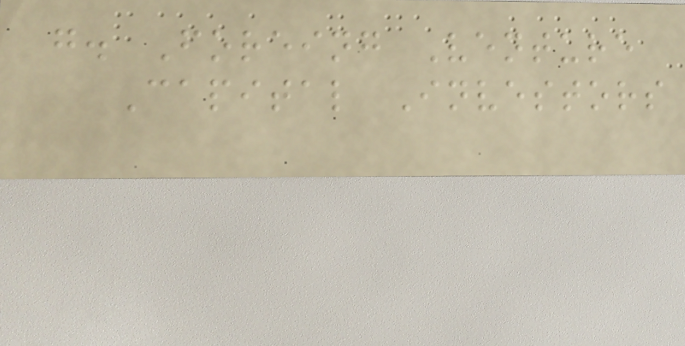g. Foreing Venture
Capital Investors
